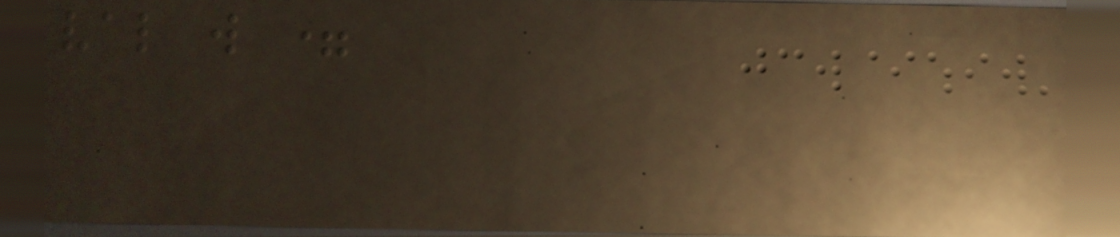val w =
